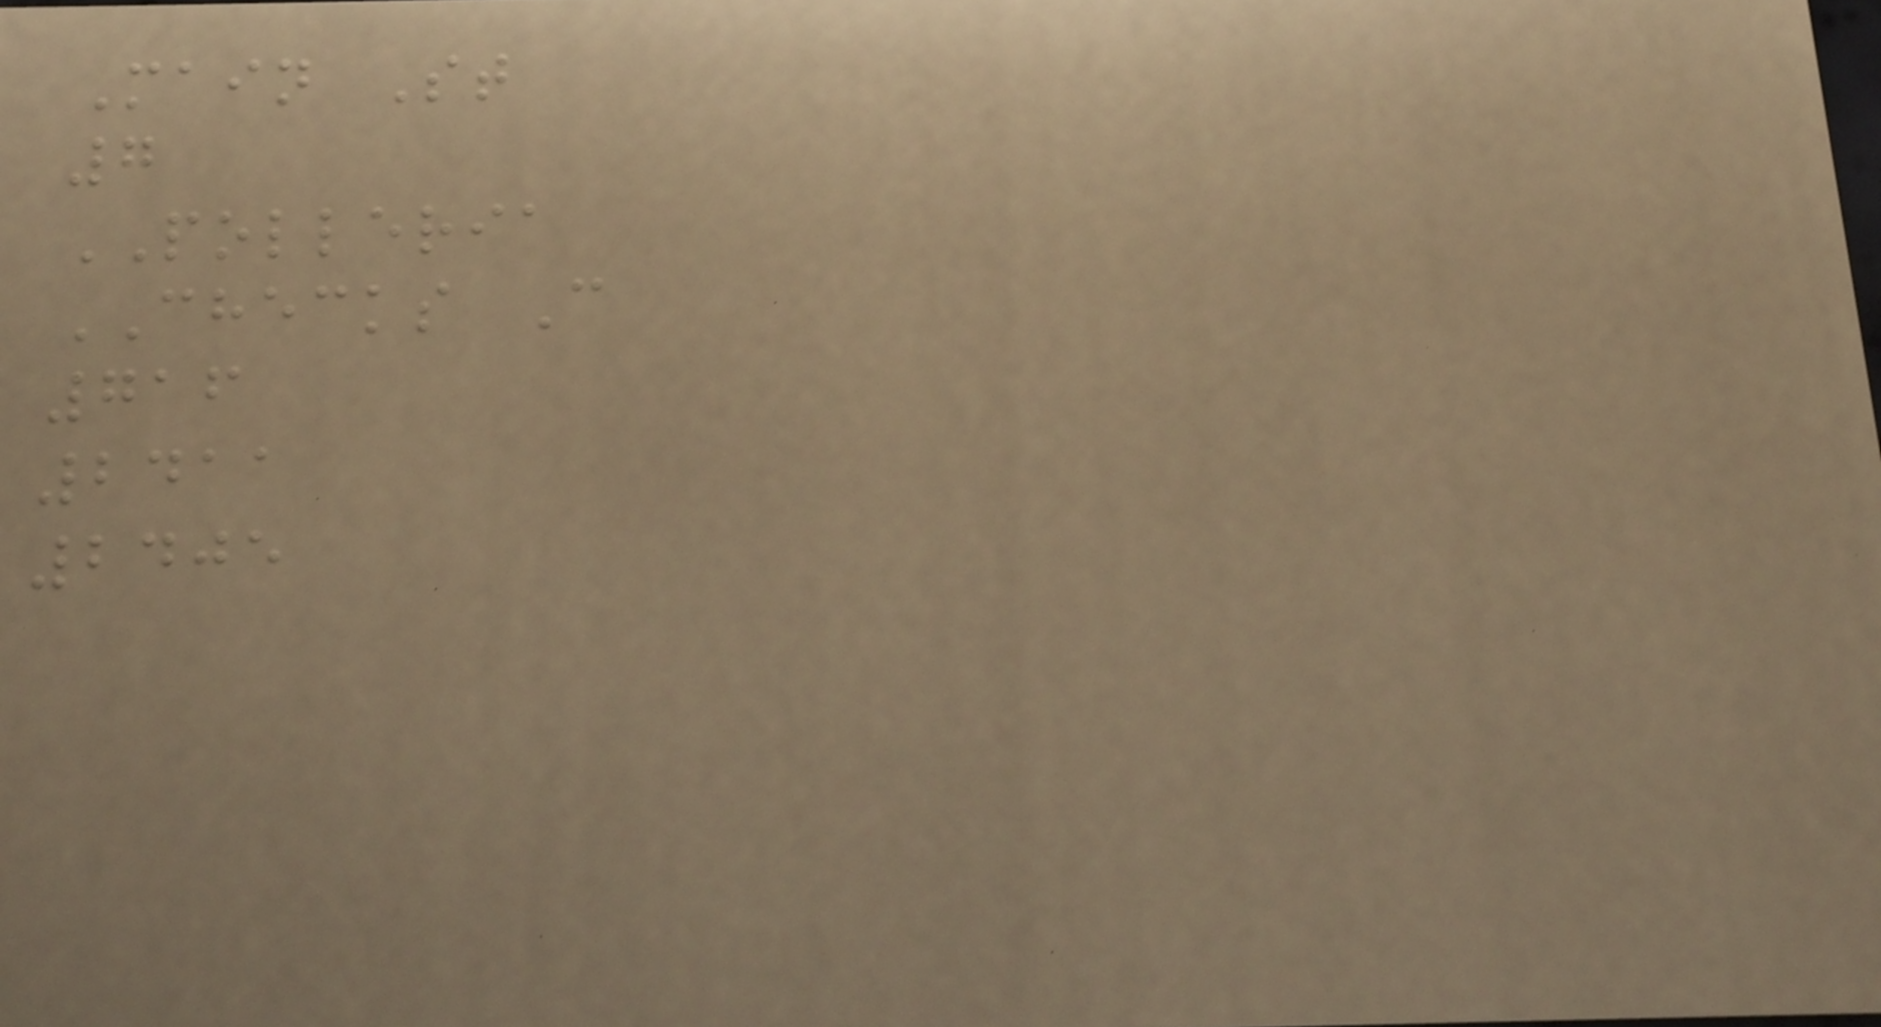Main St
7
POLLERIA
CHECKS C
716
2411
2405
